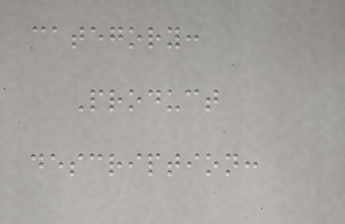category:
Product
description:
